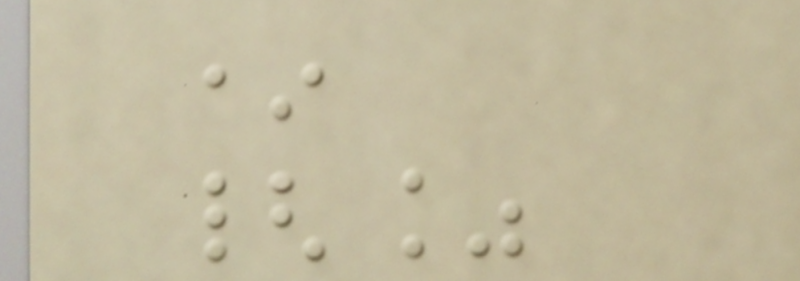*
{%
